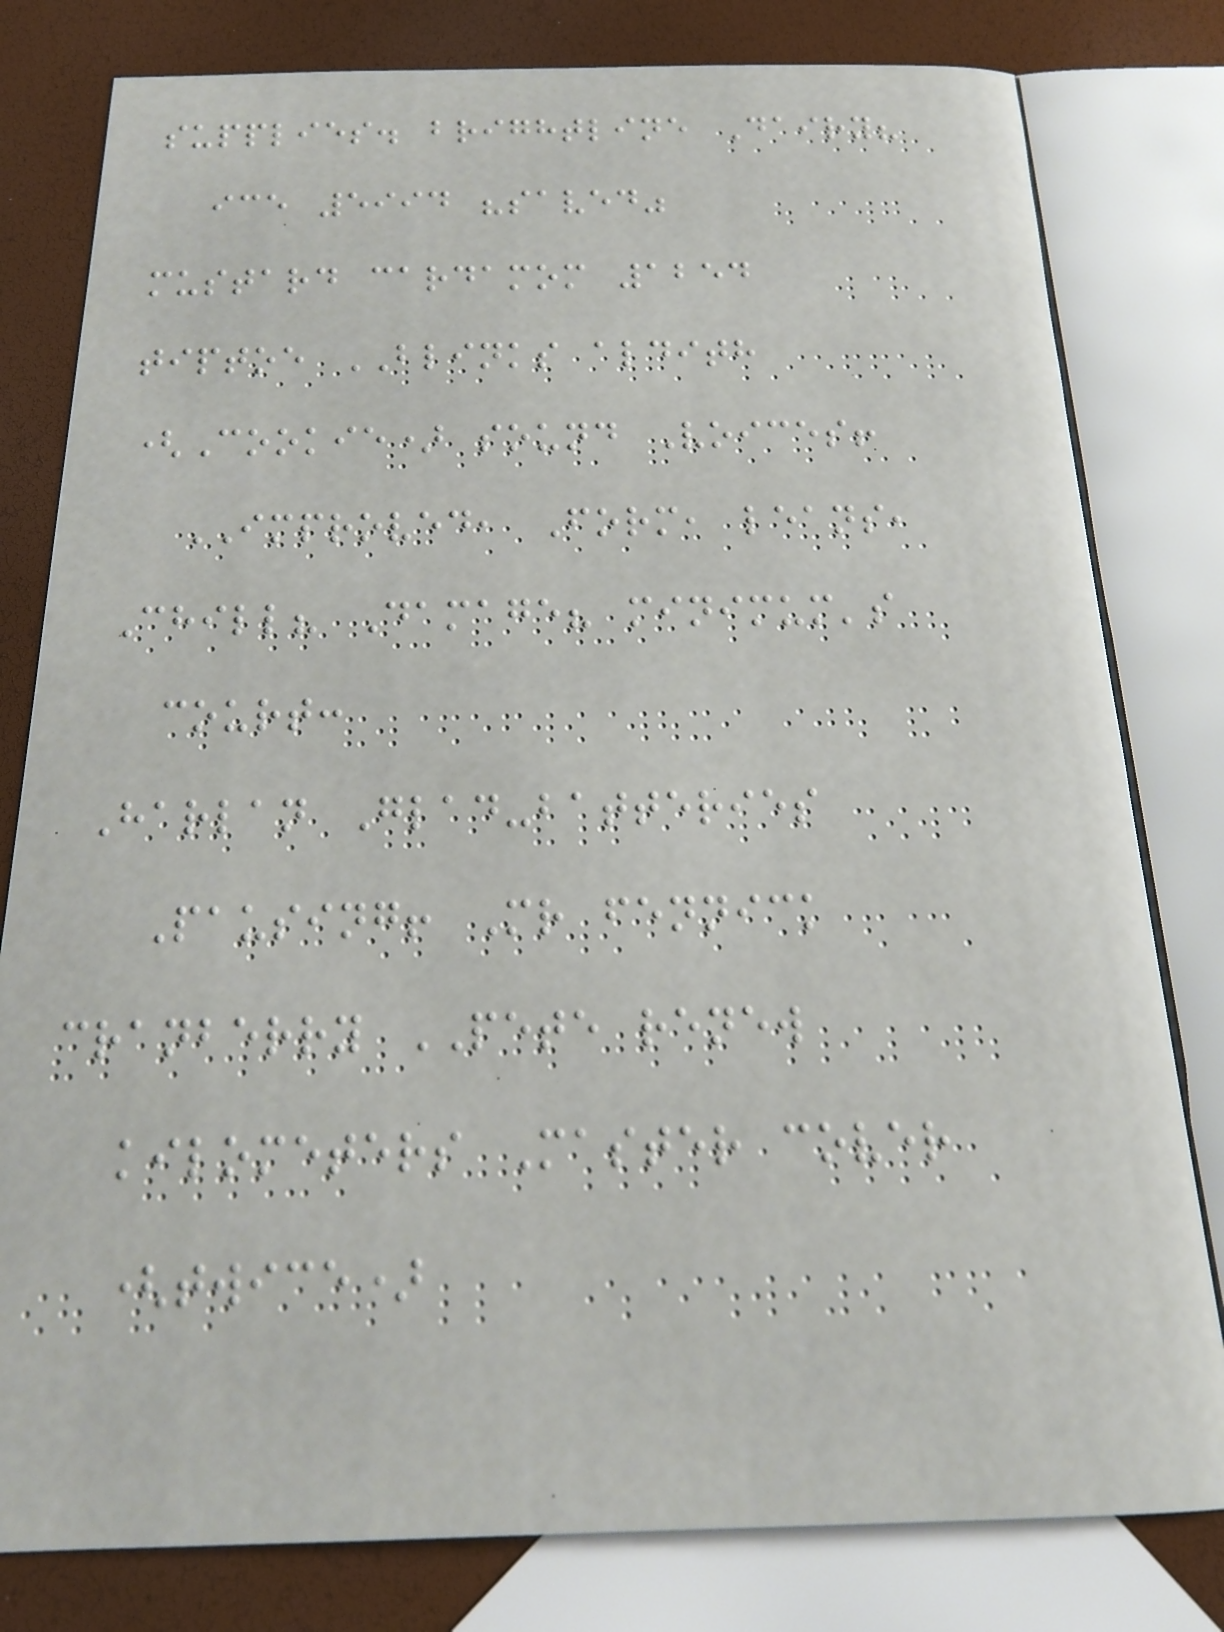supplies. brightline Dairy?
ice 5994 "saved"
mustard cardamom 1254
tiptoe BLINKS aldith
(Cookie) sound Voices!
IMPROVED, Form, leans,
Chill? Damage? minimum's
court:
Harlan Glad-batteries
Pausing! Mr fennick
cranberry PETE renew
kilometers Master cover
(twice)
